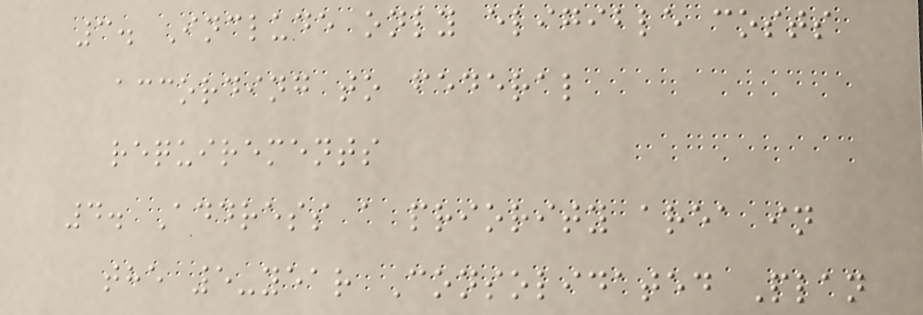3. Include only eligible costs
according to federal
requirements
4. Address a priority area in
the 5-year Consolidated Plan
